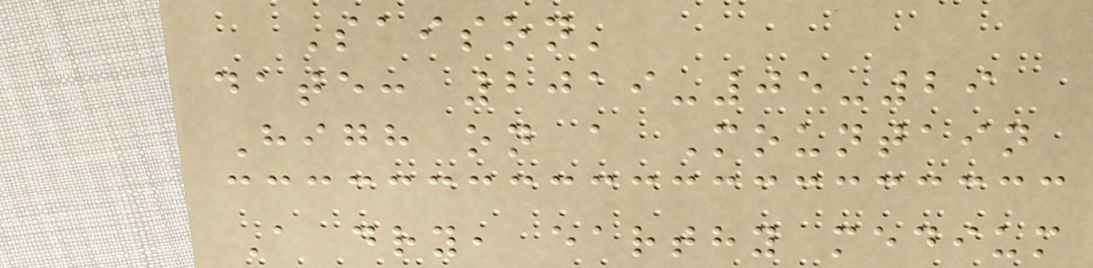Saison'
date: 2019-05-29
High on a Mountain
A dry, earthy medium
